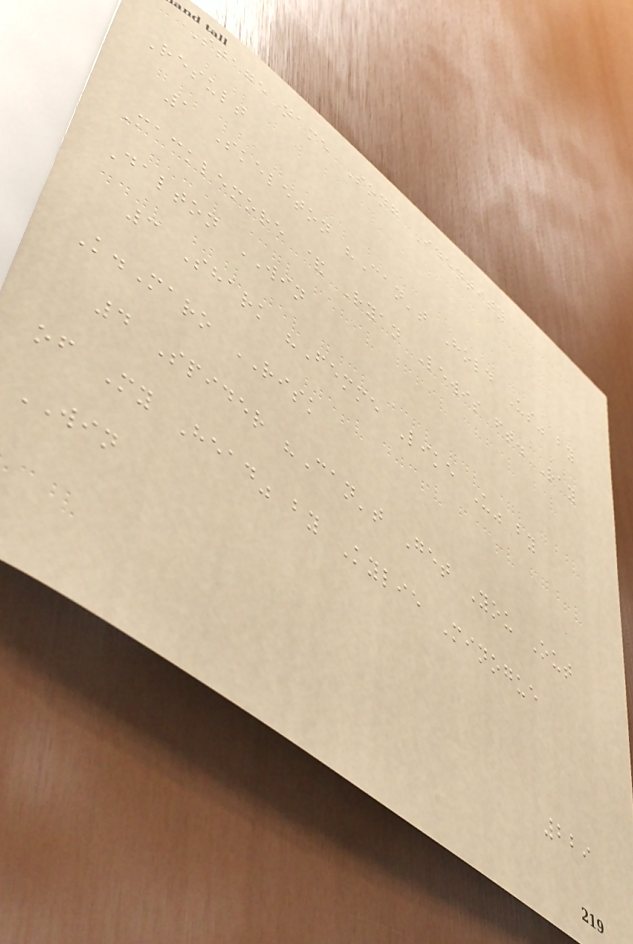Stage name Song Identity
Result
1 Skeleton "Can't Hold Us" by
Macklemore & Ryan Lewis ft. Ray
Dalton WIN
3 Shark "Femme Like U" by
K.Maro RISK
4 Spider "Can't Get You Out
of My Head" by Kylie Minogue
WIN
229
